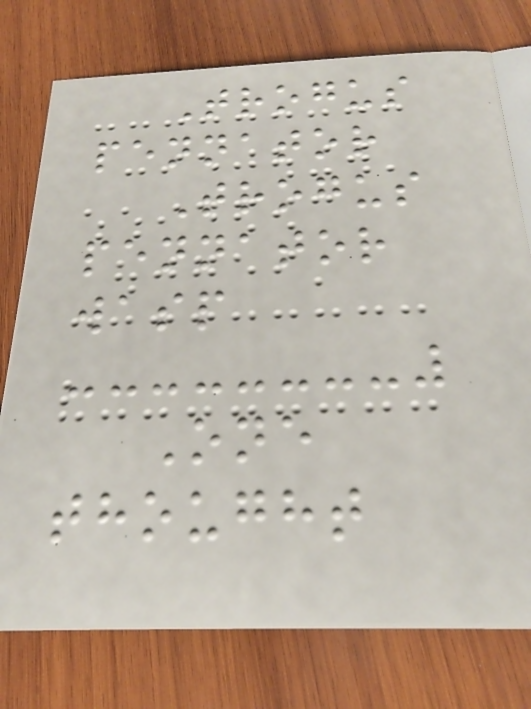Trogus
pennator
Trogus
pennator
wasp
One
thought
